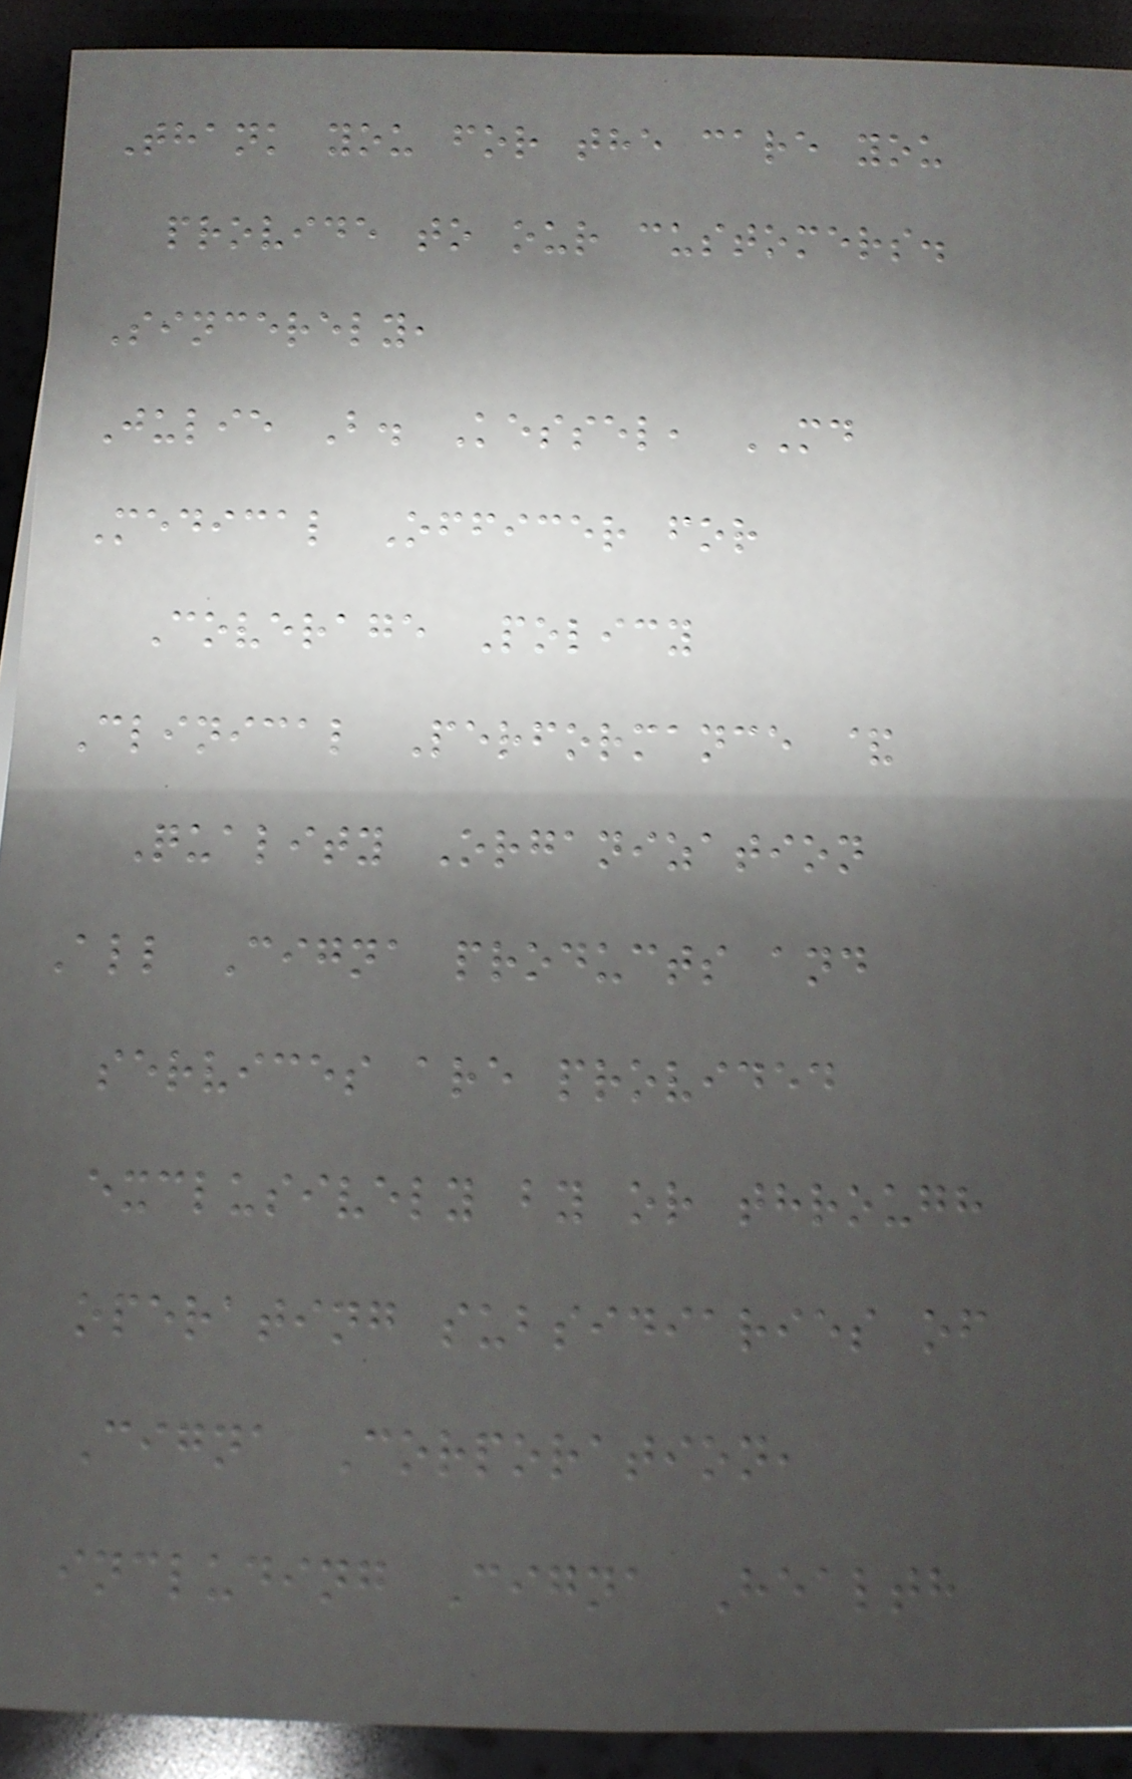Thank you for the care you
provide to our customers.
Sincerely,
Julie B. Kessel, MD
Medical Officer for
Coverage Policy
Clinical Performance &
Quality Organization
All Cigna products and
services are provided
exclusively by or through
operating subsidiaries of
Cigna Corporation,
including Cigna Health
